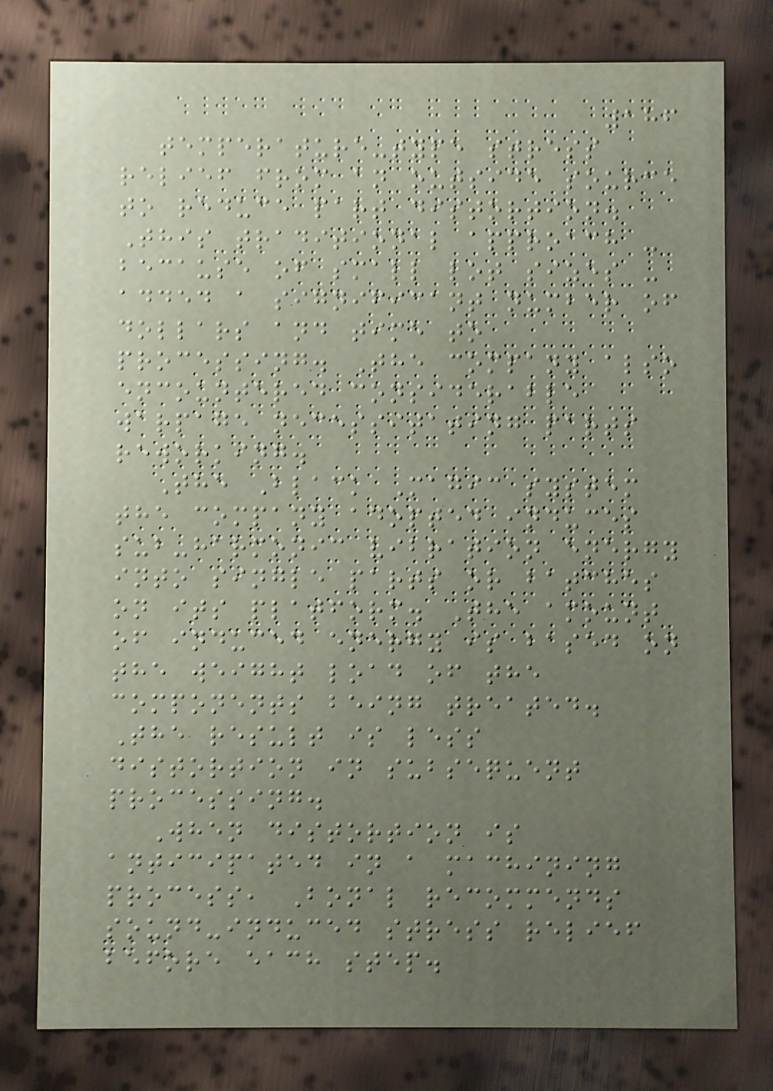186
temperature-type stress
relief from an outside source
to reduce part distortion.
This traditional approach -
because of small lot sizes -
added a significant number of
dollars and time to
processing. The company also
encountered considerable
warpage necessitating parts
reworking.
The Black Magic system
the company adopted induces
sub-harmonic vibration energy
into single parts or batches
on its platform. The amount
of induced energy is based on
the weight load of the
components being treated.
The result is less
distortion in subsequent
processing.
When distortion is
anticipated in a machining
process, Bonal recommends
sound-induced stress relief
before each step.
